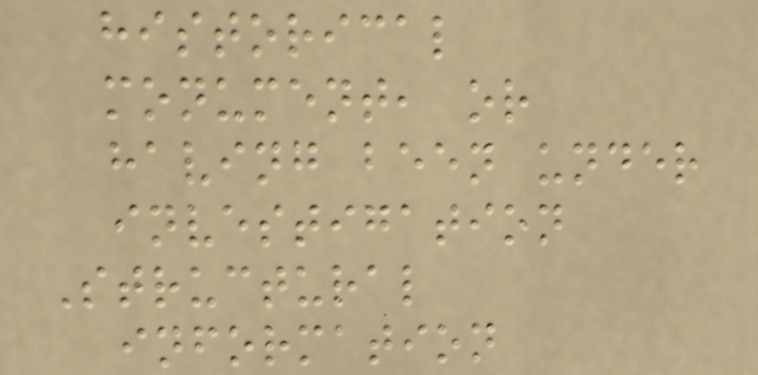historical
monument, or
having been under
investigation
Structural
information
